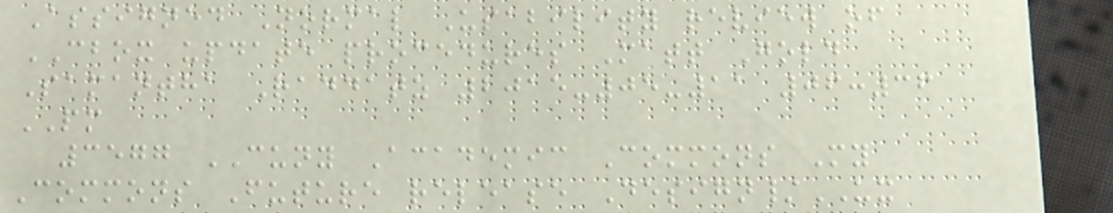Assigned Normal Usability review of
CBOX update procedures Matt Gold
Samantha Raddatz 2015-05-11 06:36
PM
3577 CUNY Academic Commons My
Commons Future release Design/UX
